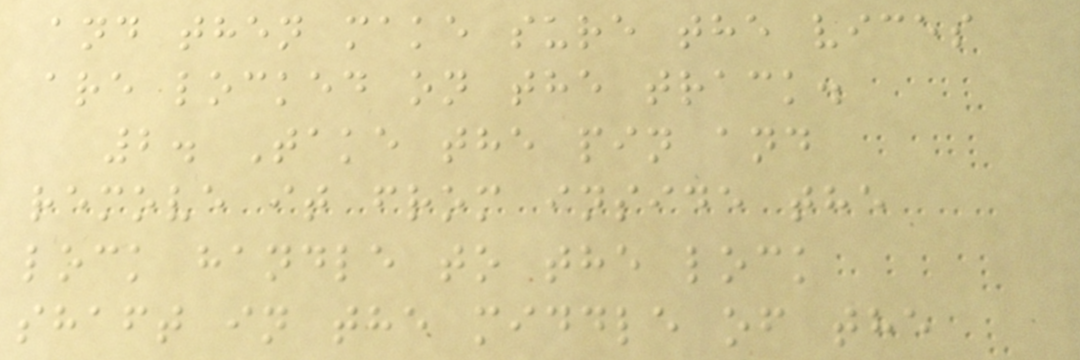and then make sure the vices
are locked on the track.
2. Take the pin and
remove it from inside the
lock handle to the lock
shaft in the middle of the
